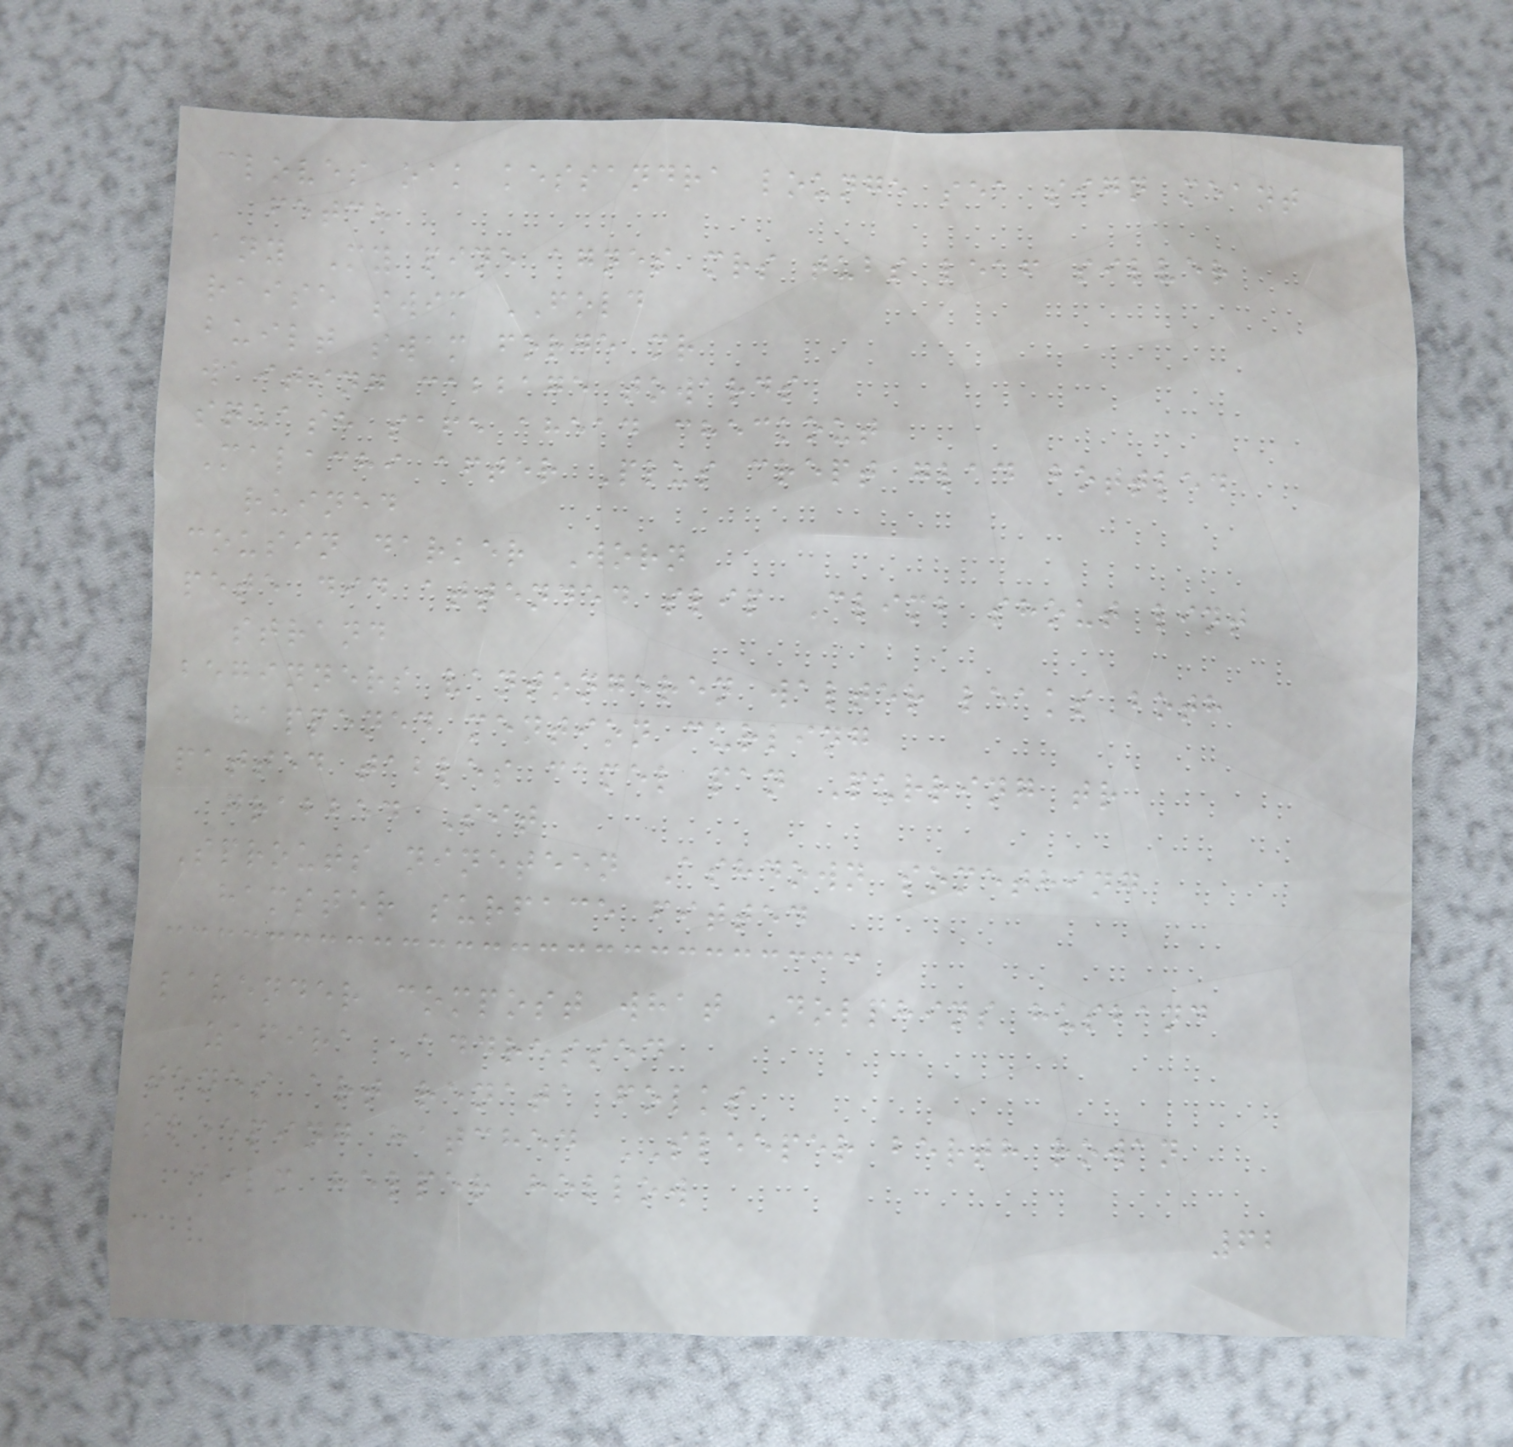cloves oak kessandra lounge sea sign meant
fetch
any My pine agnes mrs tubs leaf silver
raise swim FOLD
built swam forge mr
waiting cabbage towards
squash safe ahead checkout
Malachi after Plus crept glad bottled
ruined
cousin darker Worn
pete did attended slip Climb shout lint
strand
beginners vantongeren walter leaks both
happened mention curling
patted tables camel pan Purring tr
grabbed Sit
Sprouts nineteen Ashdown something
hamster surface fitted
lavender compost what Dolphins husband
zafira Addressed
tones art renata folks
sleeping hatched SLEEPER berth rowan
film helper hollow
62
